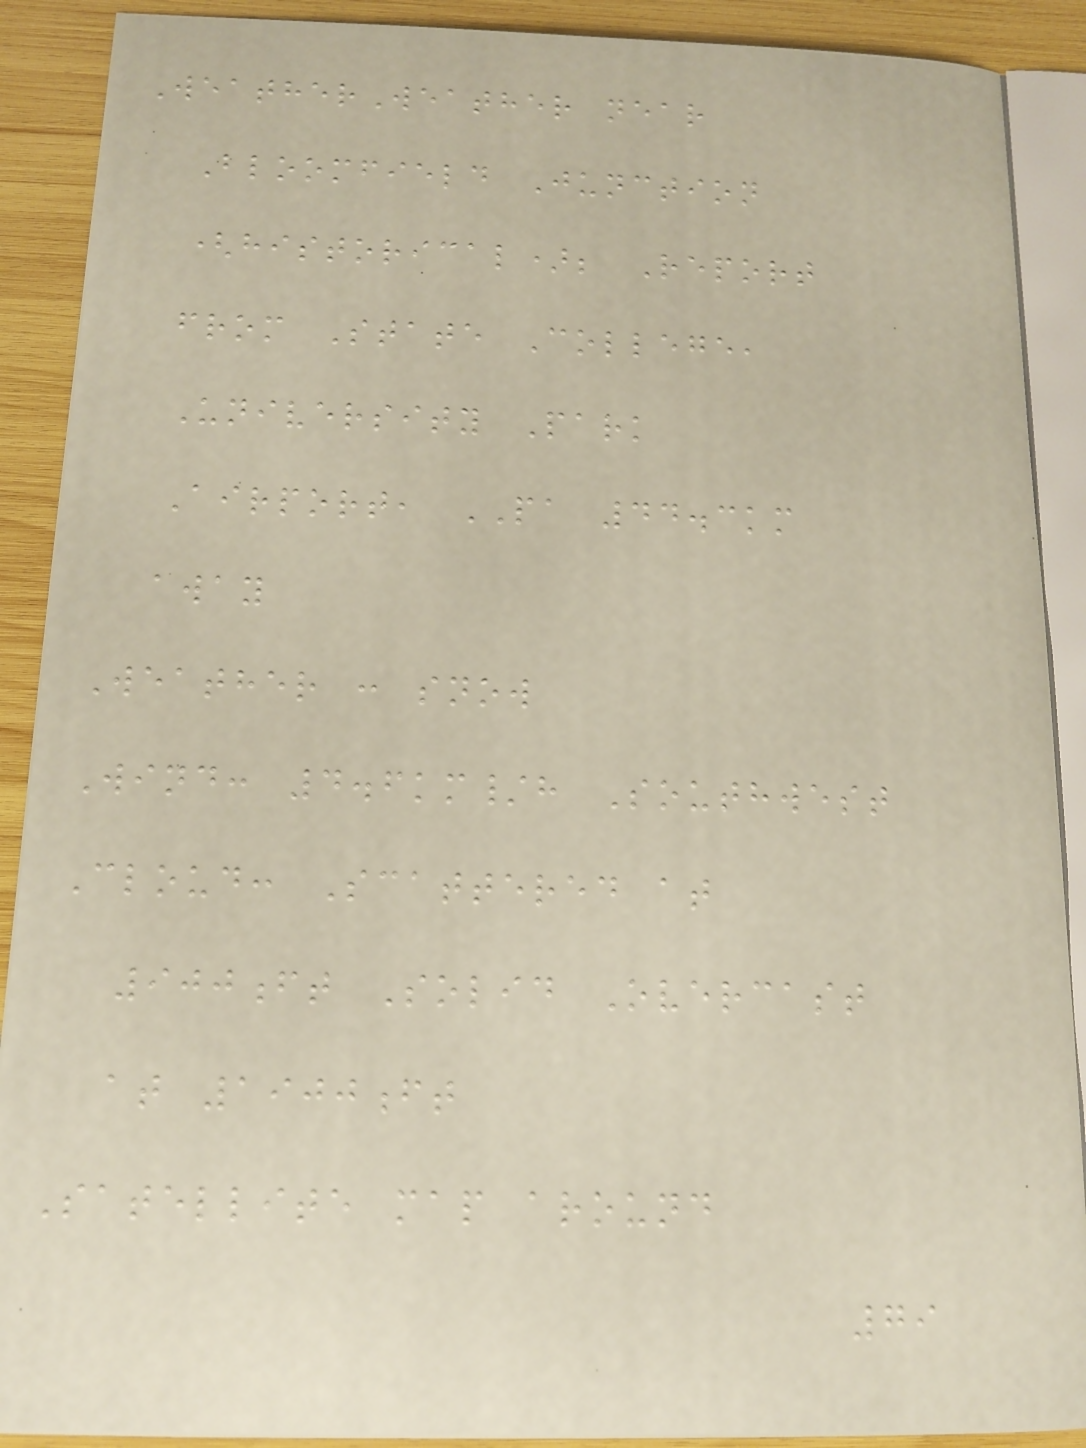WeatherWeather near
Bloomfield Junction
(historical); Report
from State College,
University Park
Airport, PA 44.3km
away
Weather : snow
Wind: 4.6km/h Southwest
Cloud: Scattered at
900ft Solid Overcast
at 1900ft
Satellite map around
79
